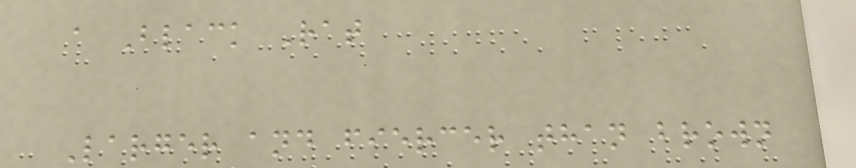a Black Rat
Larger and fiercer than brown
